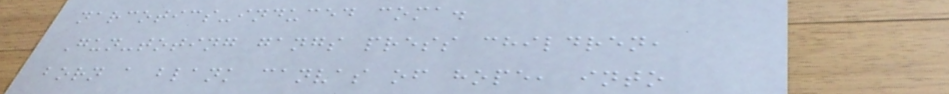narcotics-induced coma.
Gun-toting gangs press children,
born a blank canvas of hope, into
